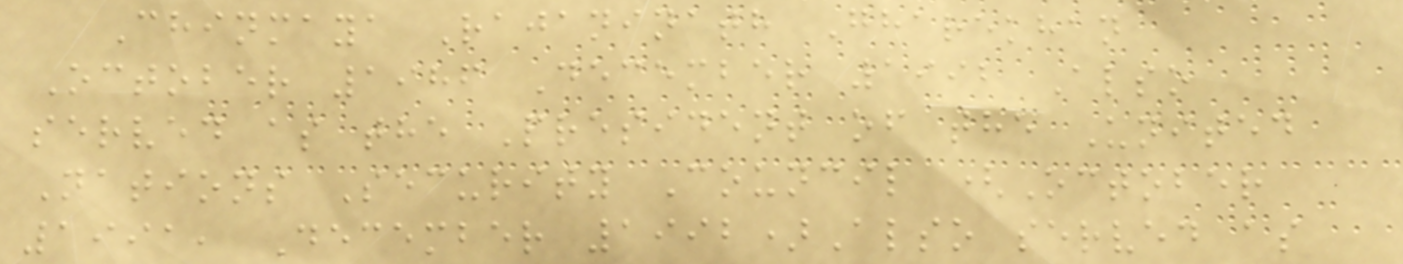Chinmaya Rajaninath Gharekhan
October 1986 December 1992 Also
served as the President of the United
Nations Security Council (October
1991, December 1992)Also served as
